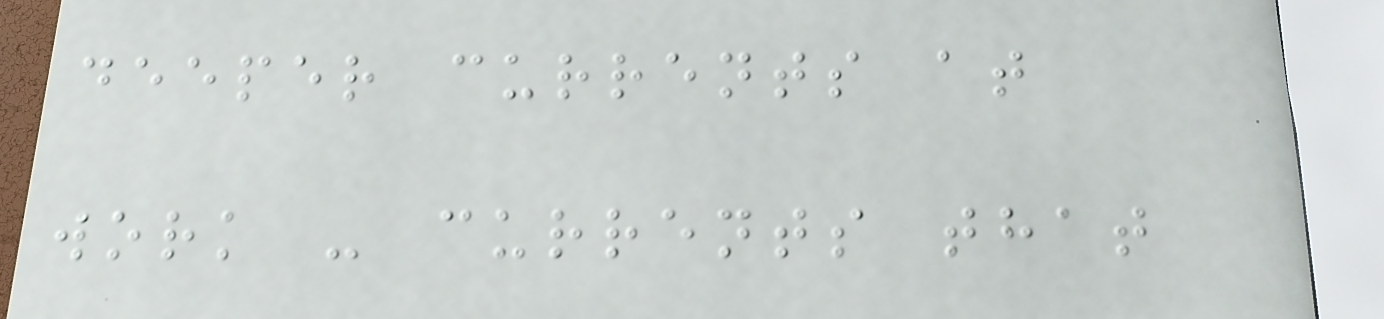deeper currents at
work - currents that
